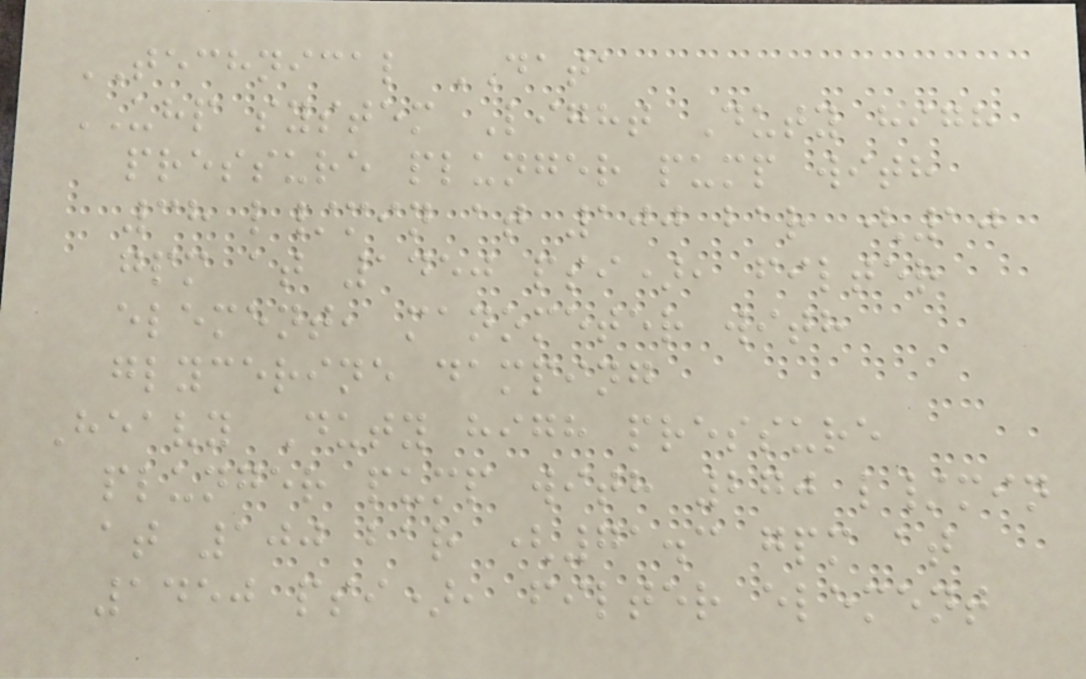TECHNICAL DATA
UHP system Light Duty high
pressure plunger pump with
38 l/min at 100 bar (10
gpm at 1450 psi), filter
element, manometer with
glycerine damping
Heavy Duty high pressure
plunger pump with 270 l/min
at 100 bar (71.3 gpm at
1450 psi), filter element
